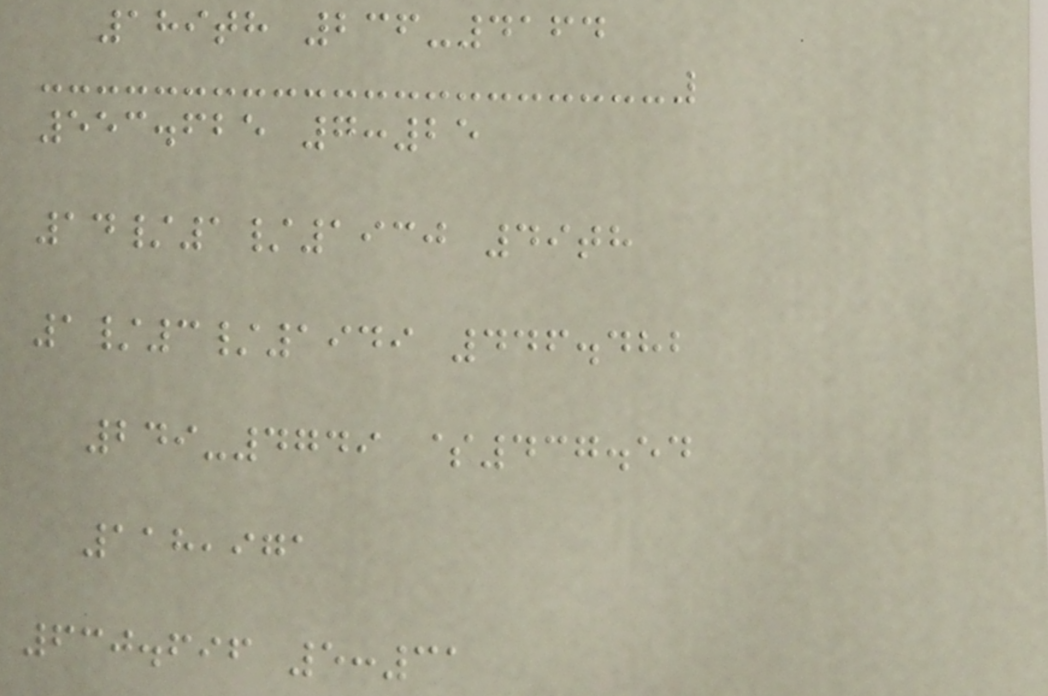189th 236-4164
553.625 7:25
14/1/1930 49th
1/3/1949 446.482
249-4749 $437.54
118,971
630.696 5:31
